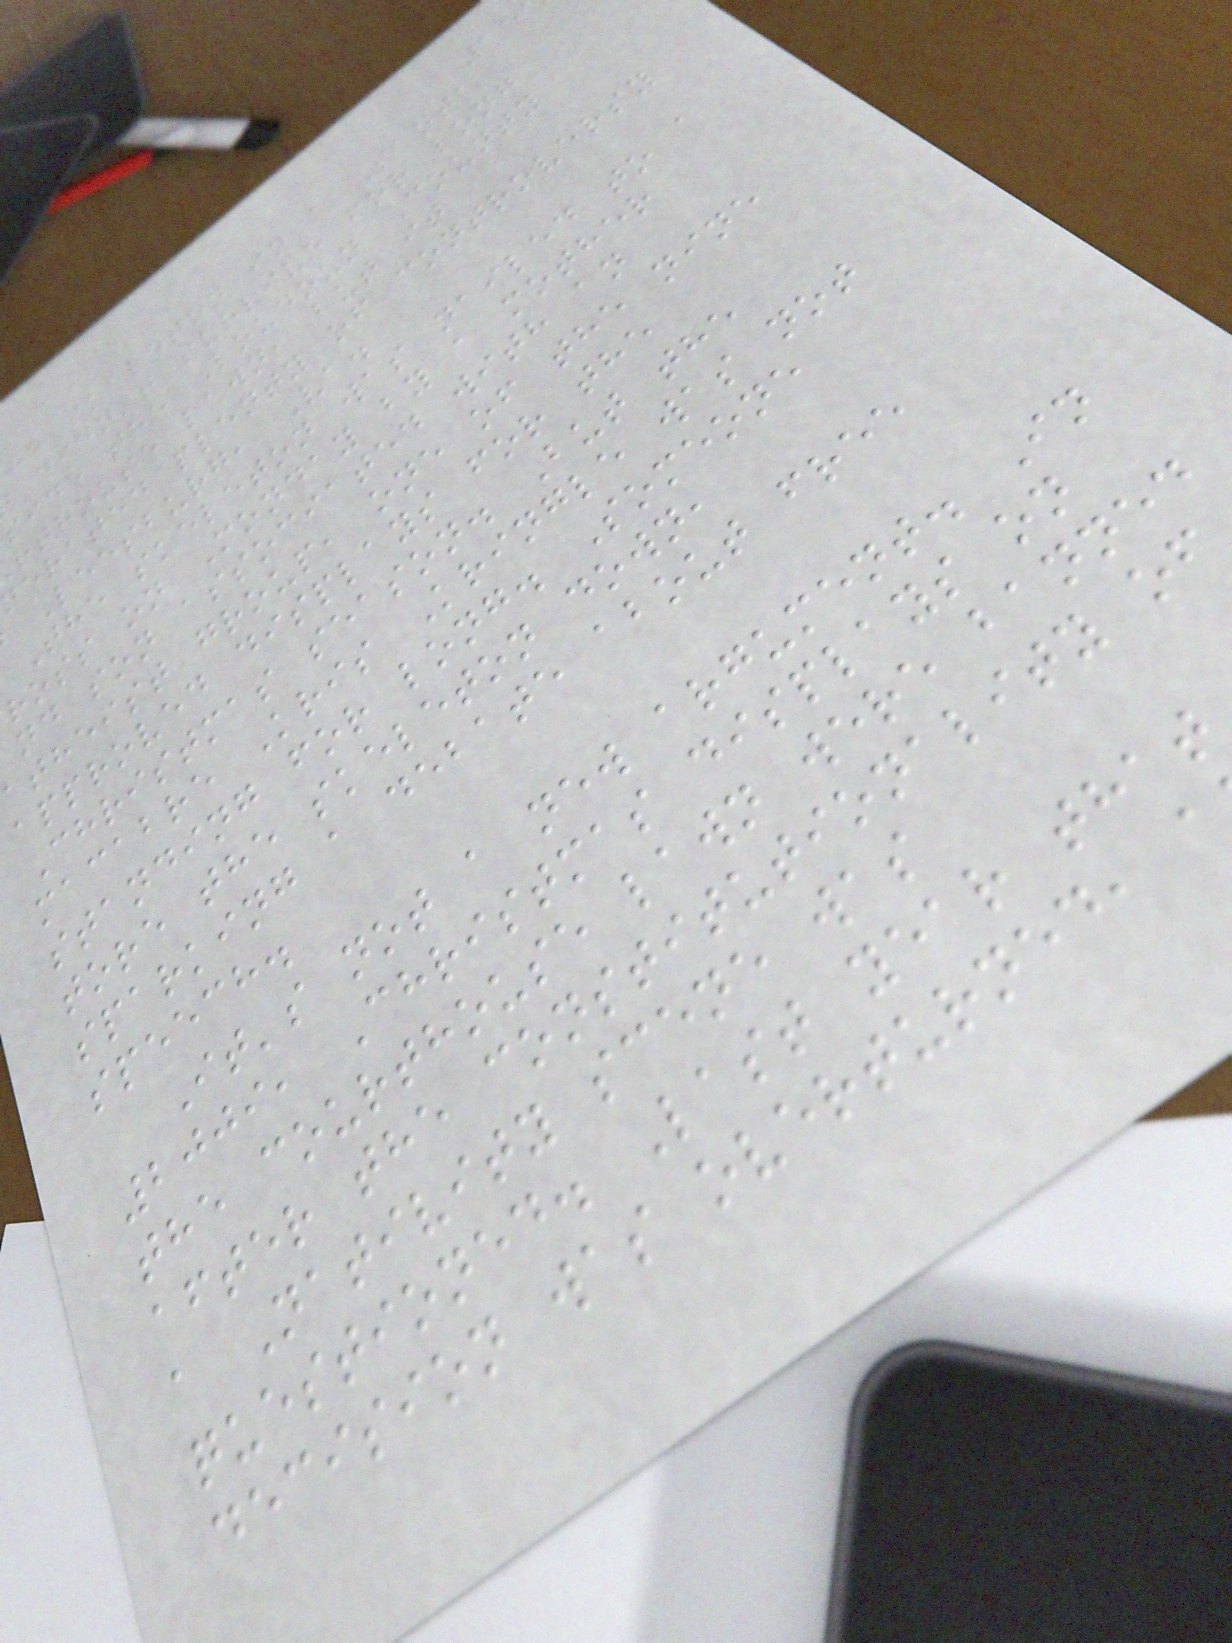he skeleton in a Santa
didn't survive for long
side the Loudoun County
rthouse lawn, but it
erated plenty of controversy
Leesburg, Va.
The skeleton was nailed to a
ross on Monday by a mother
nd son associated with an
atheist group, one of the nine
approved displays for the
Christmas season. But the
macabre Kris Kringle was not
standing for long. Someone
tore the skeleton down,
sparking a debate about free
speech.
It's not a new argument. In
2009, Christmas displays on
the courthouse lawn were banned
after the constitutionality of
a Nativity scene was
questioned. Last year that
decision was overturned,
